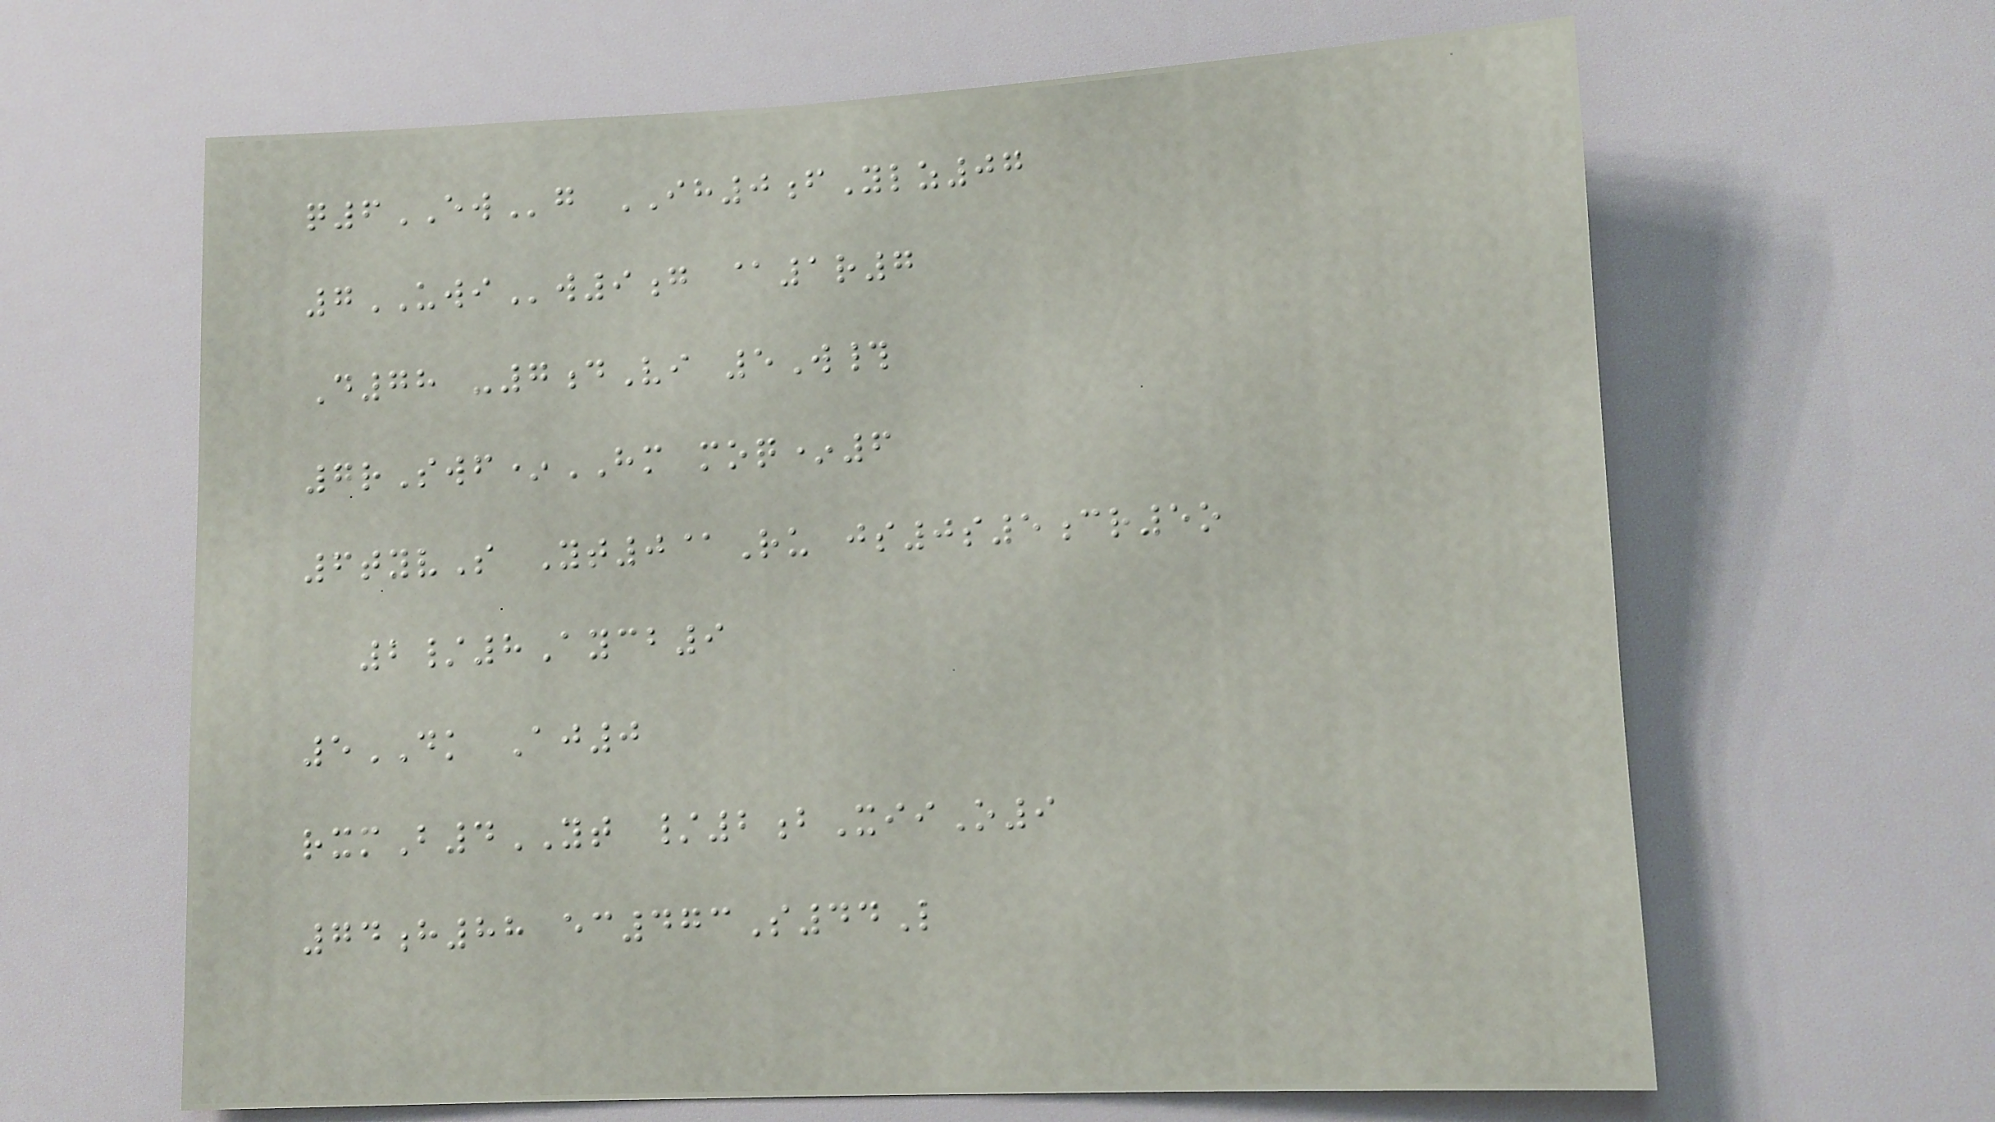q6EWg IH0fYlz07
7UWIw9g @1r7
D78 -7dVi 5W#
7rSwf*HM moq*6
6tyvS Yt0@Ru js0s5cr5o
2/8Aycb9
5DK Aj0
rxmB4YT /2bXiiO9
74h88 ec473S44L
